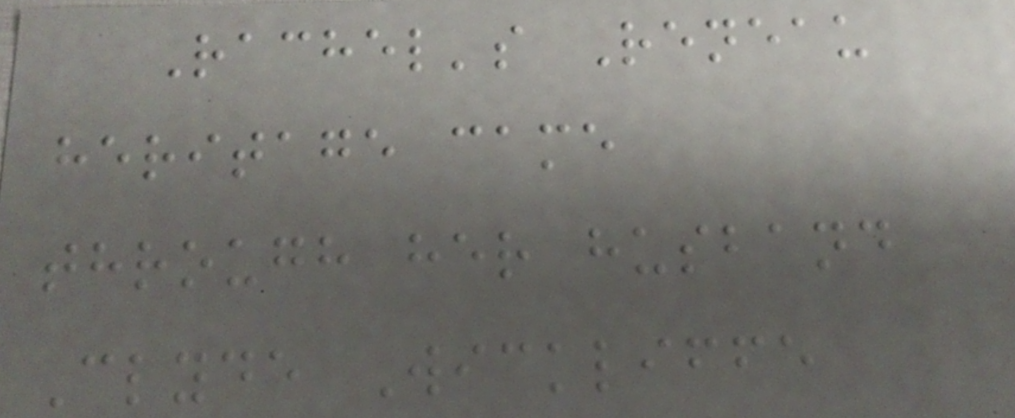Rachel's Reneau
heritage came
through her husband
Clyde Wickliffe
